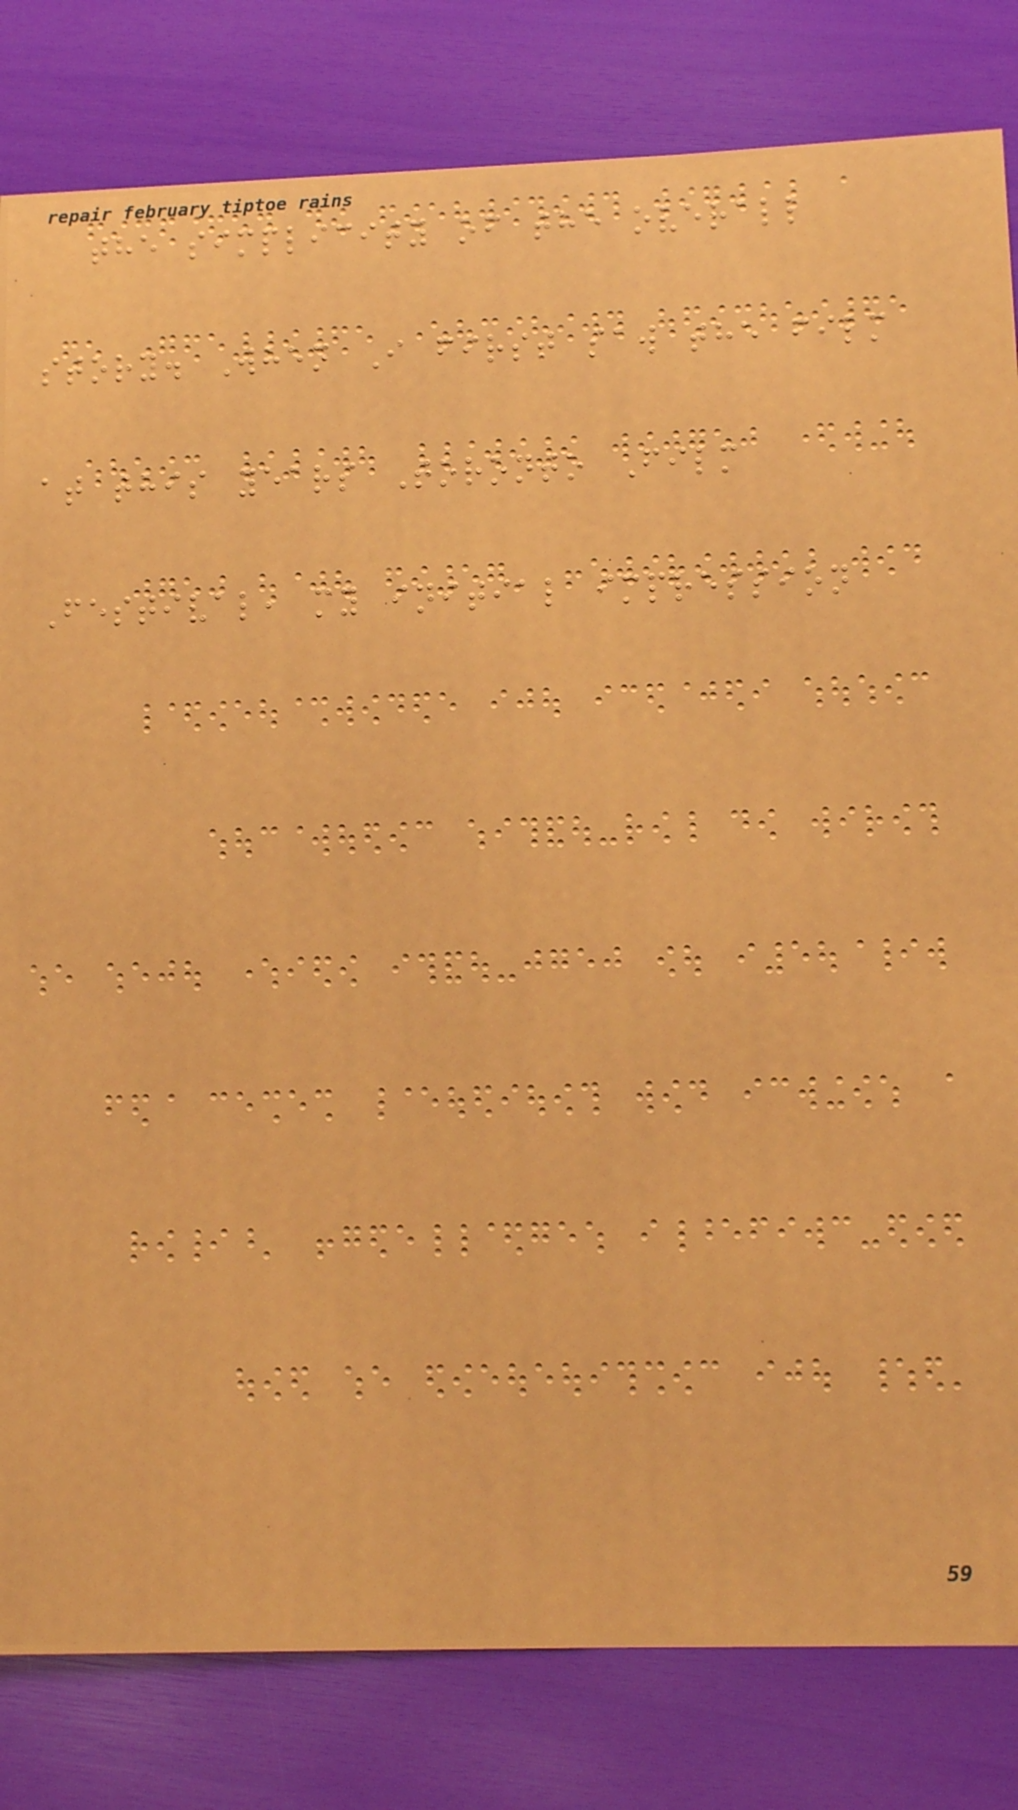the simplicity of the overall
story. When I first saw the film
at this years Toronto Film
Festival, my initial impression
